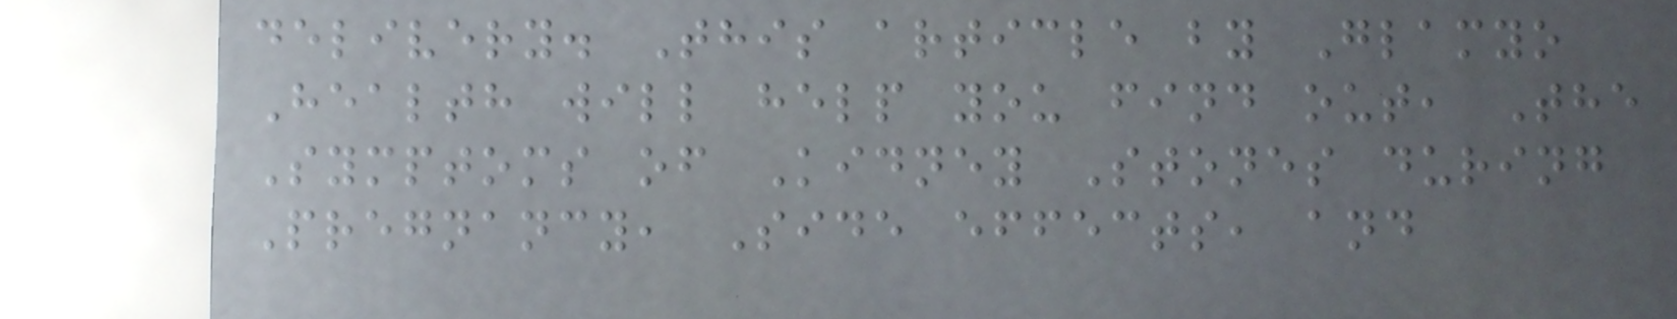delivery. This article by Glamyo
Health will help you find out, The
Symptoms of Kidney Stones during
Pregnancy, Side effects, and
